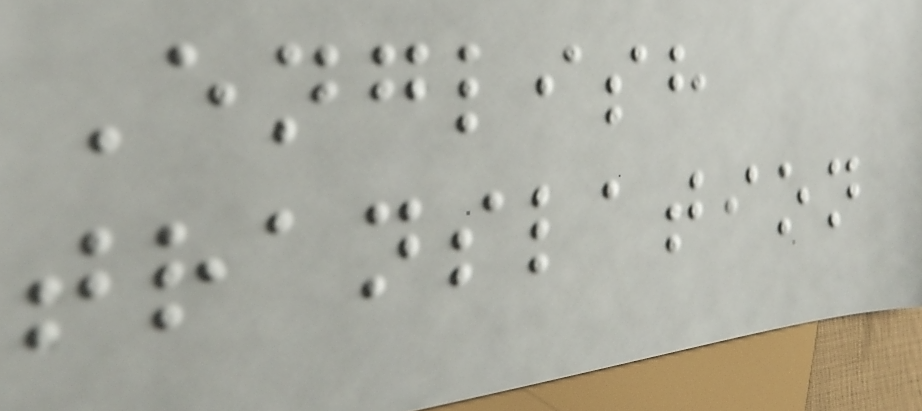English
translation
